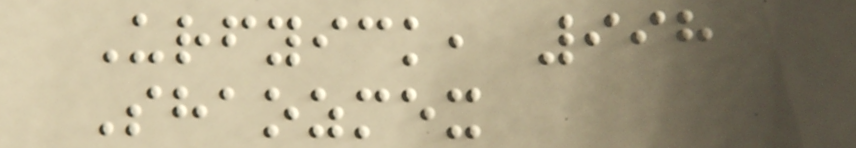Urfyick, 998
Shaozmex
